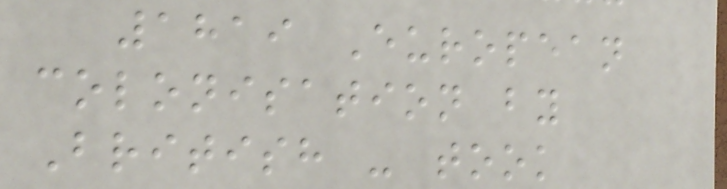1819 European
colonisation by
British - took
